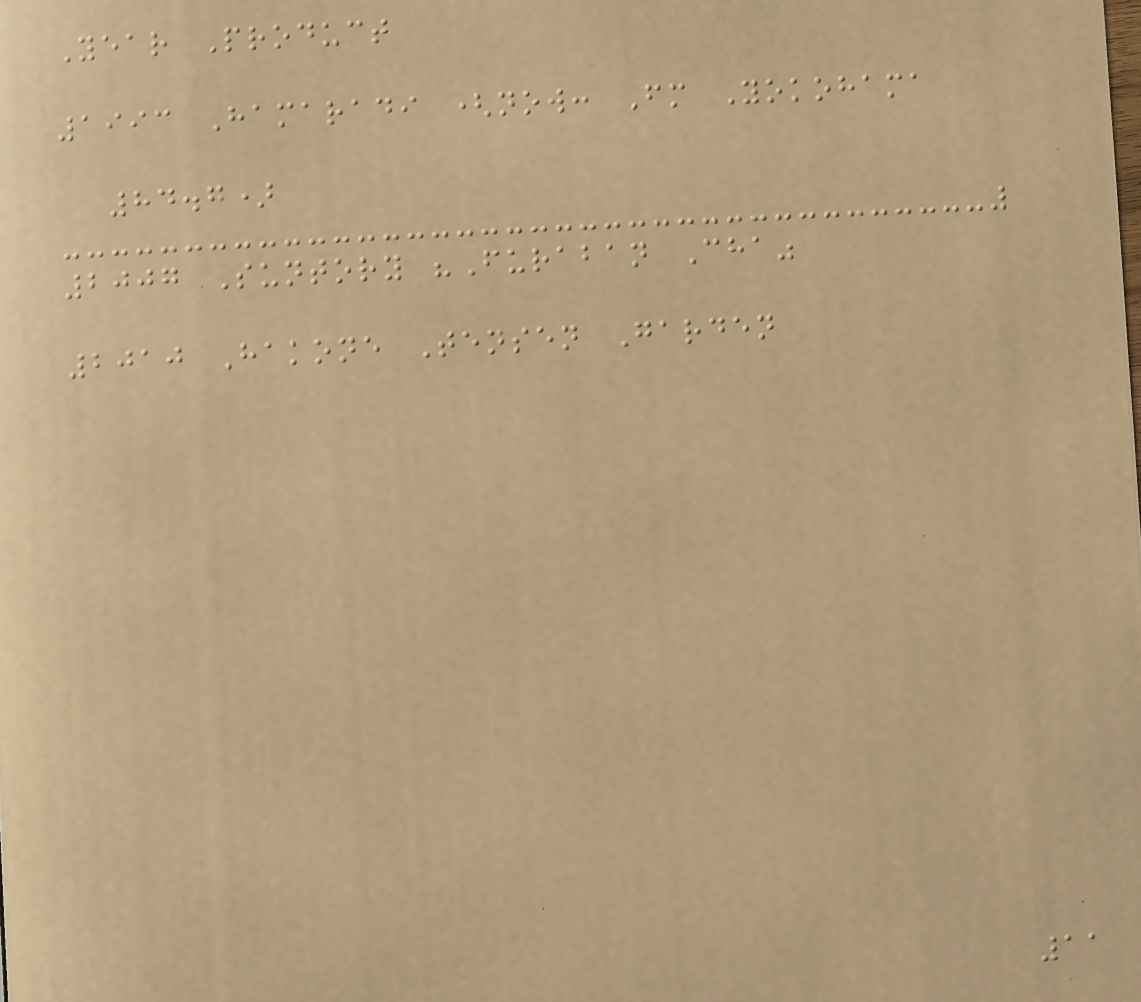Year Product
1993 Hamaradi (now: Fm Yokohama
84.7)
2007 Suntory "Furaban Cha"
2010 Hakone Tensen Garden
11
